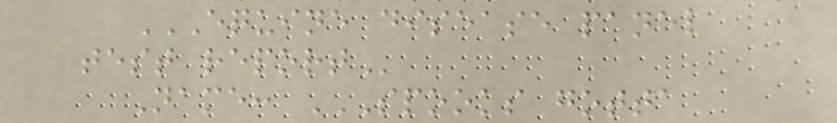EQUINE DISEASE PANEL
TEST REPORT
Name: SPOOKS GOTTA
